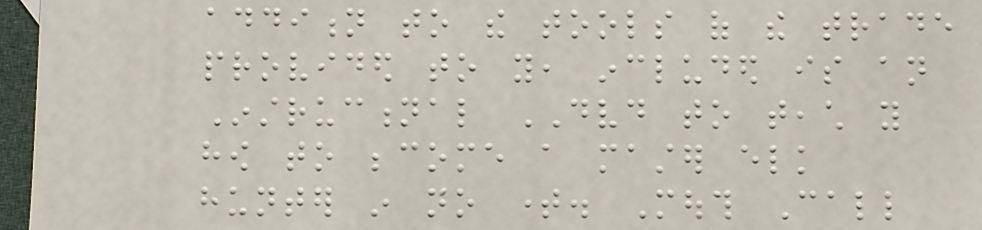addition to the tools of the trade
provided to you, included is an
Instructional DVD to teach you
how to become a master elk
hunter in no time. Mouth Call
